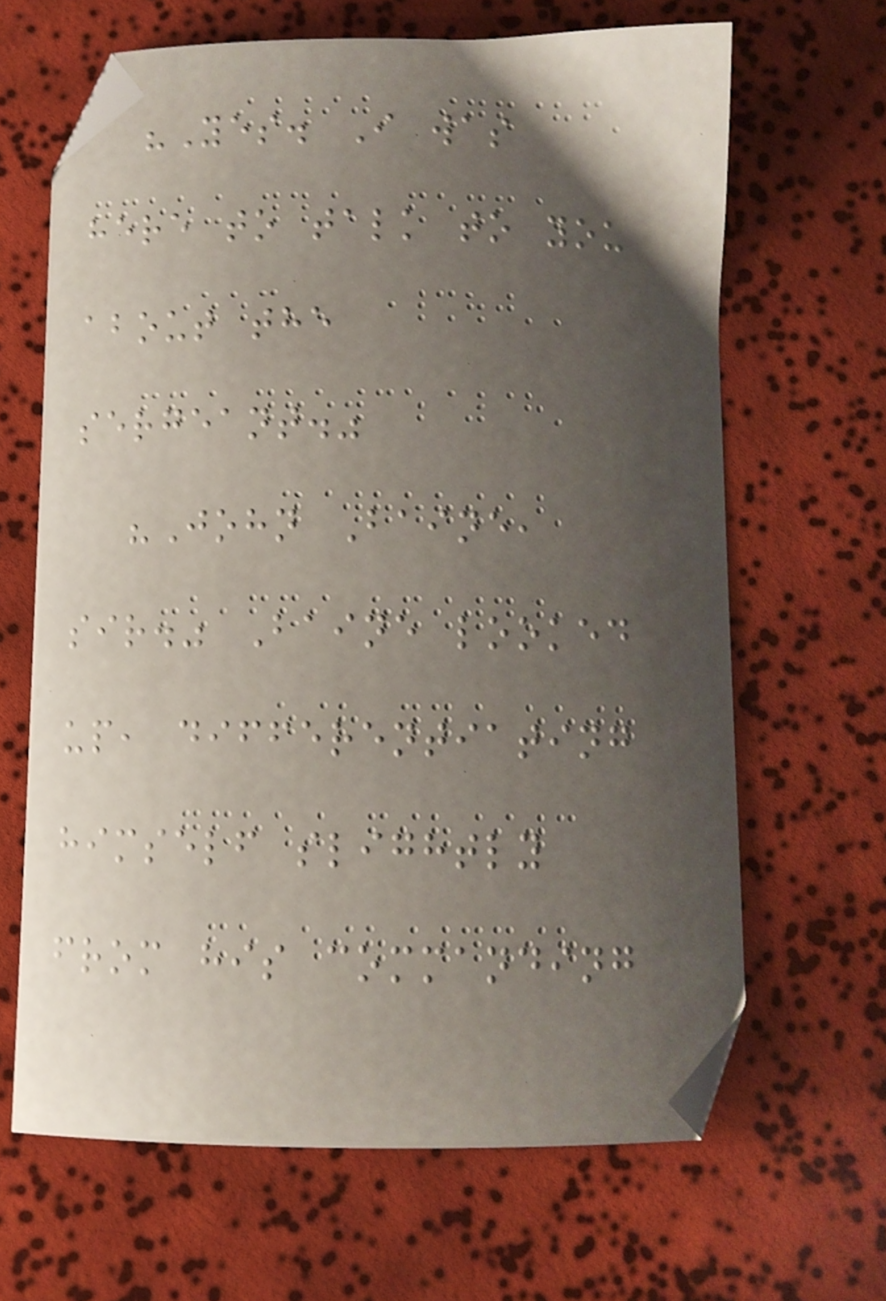"Yes. I was
here to talk to you
about the
sergeant."
"John Baine,
sir." Baine looked
up, differentiating
himself slightly
from his commanding
